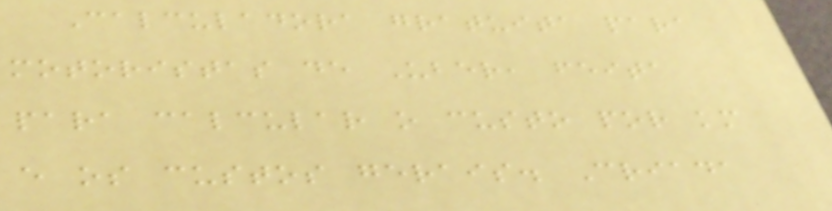Calculadora gratuita para
motoristas de Uber, feita
para calcular o custo por km
e os custos gerais. Criada
